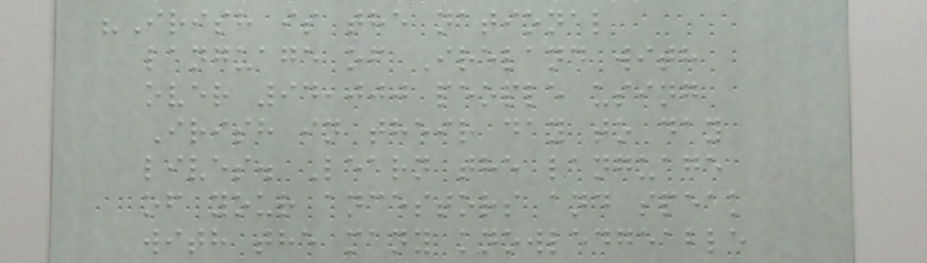"Irish is the national
language of Ireland with
over 94,000 people using
Irish in their day to day
lives. Learn the language
of your ancestors and speak
with the many knowledgeable
